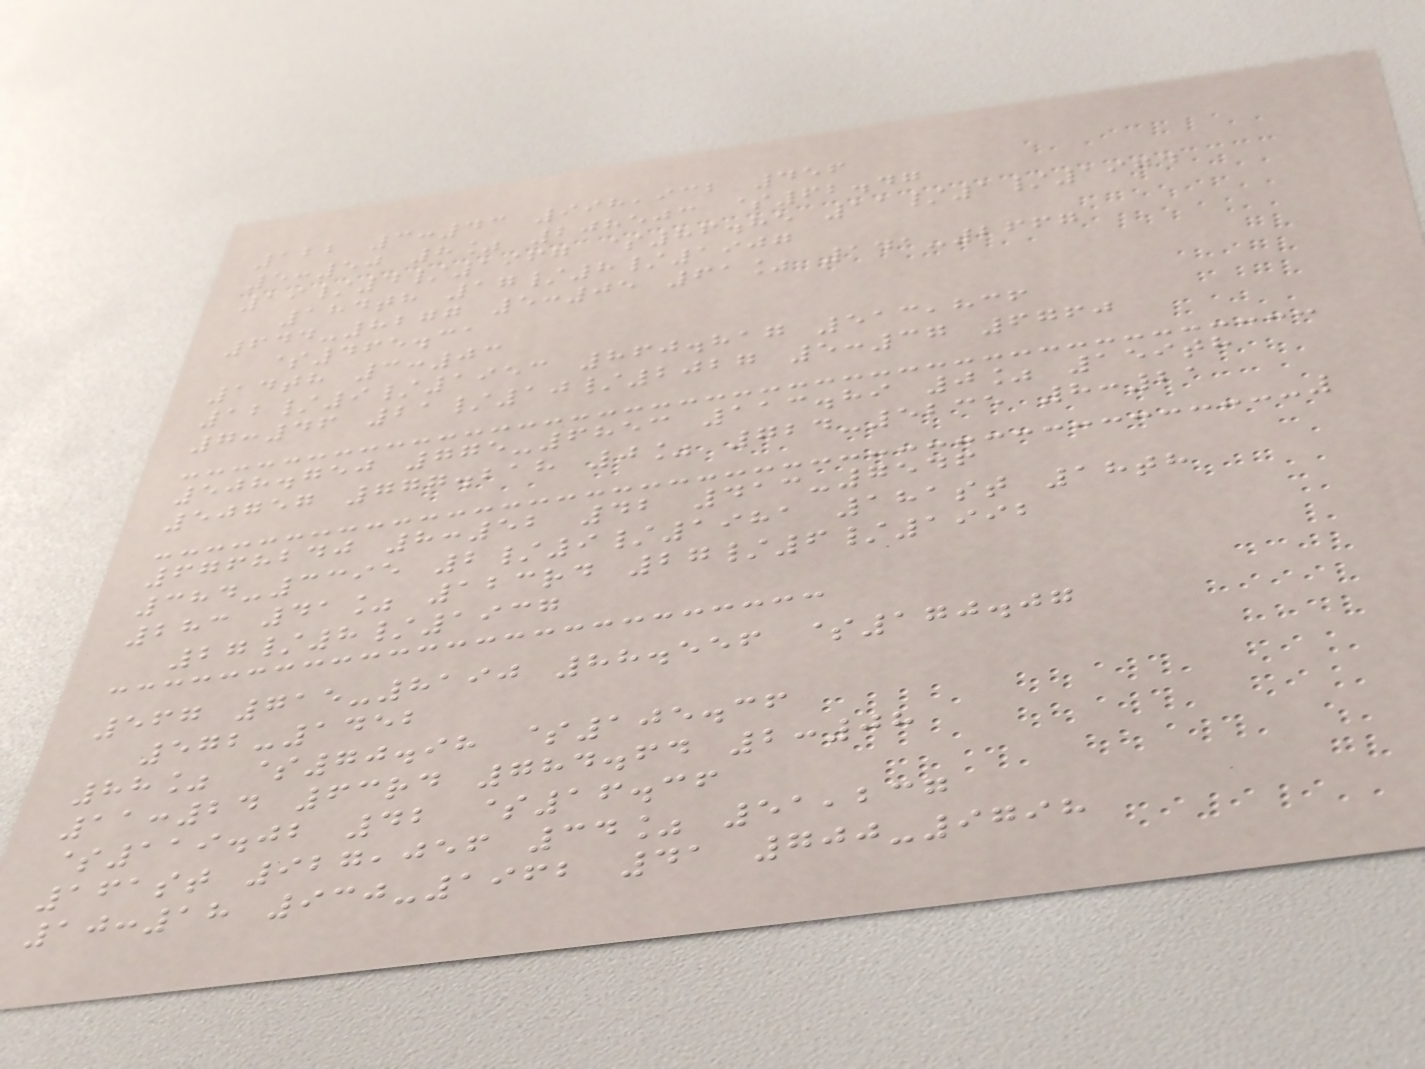122 3:43 998,932 456
5:50 8% 208503 $62.47
19/4/1967 $86.85 11/1/1974
184th 17/8/1907
644-8277 5:05 61% 141-2667
$465.31
14th 3:03
12/9/1953 860.817 513,836
7:46 21/10/2027 5:37 6760
508.750 775-6853 113.89 0% 159th
50757 777.218 0% 724-5235 8:21
6768240 8:52 42 413-7546
384-3395 2/9/1981 181st 18th
283 41% 123rd 27/6/1992
27/8/1937
567 715-8190 88.556 $170.07
572-1452
88% $70.98 $105.36
11:24 63rd 784.64 2:08
$119.02 42 $16.36
161st 927,056 34% 51,237
10:18 930-1962 41 700-9798
